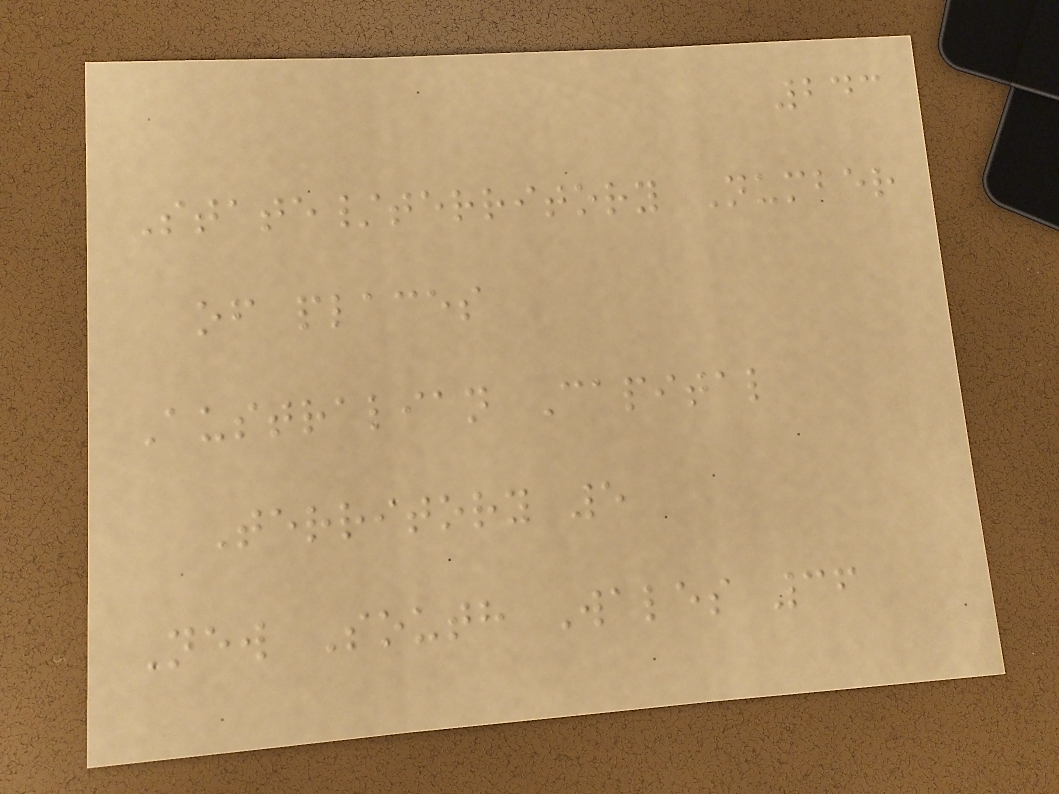243
State/territory Number
of places
Australian Capital
Territory 5
New South Wales 36
